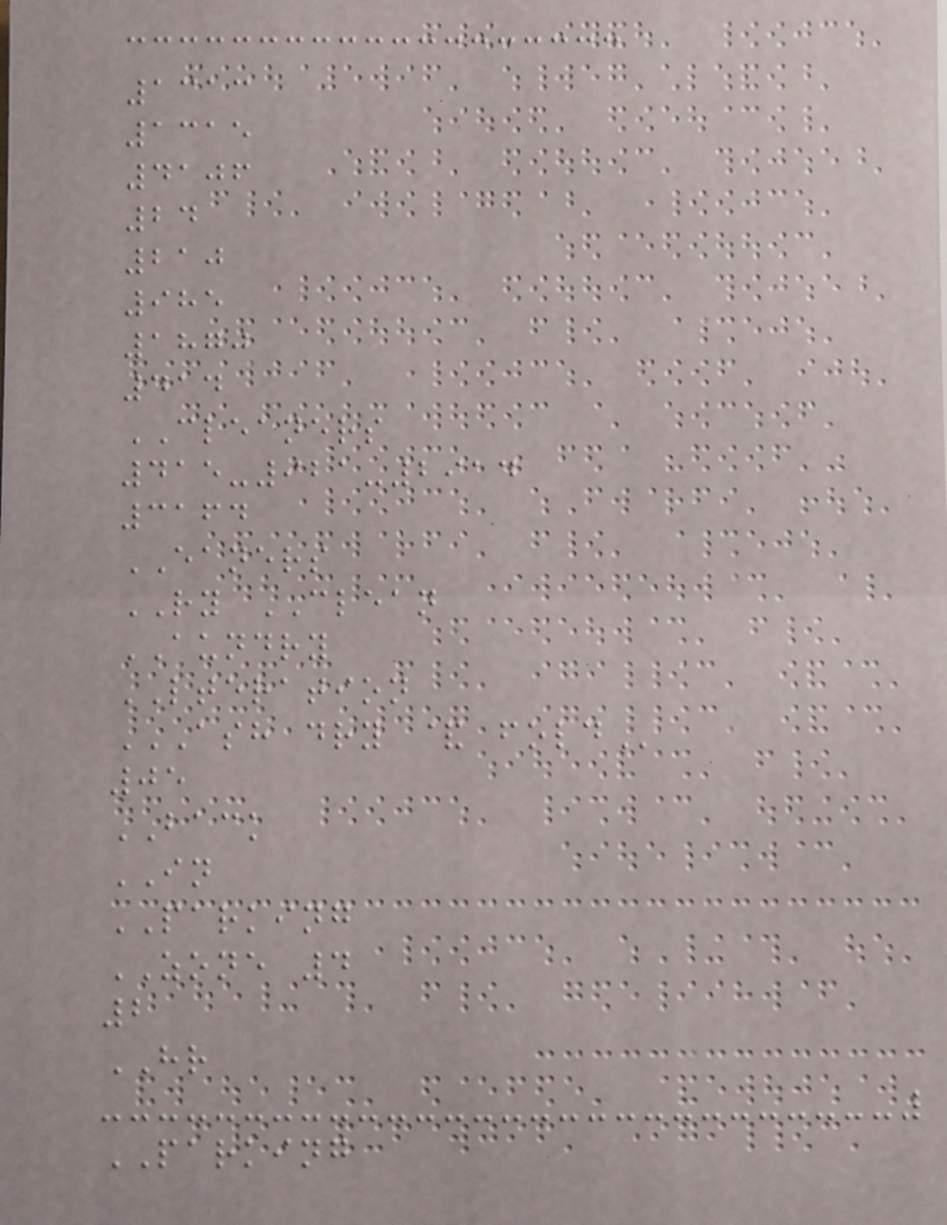1313
1315
4106
24
210
985
1870
414
CLEANERS
415-921-2914
3164
EANERS
RY CLEAN
AUNDRY
LTERATION
ASH DRY & FOLD
05
BACK
IN
PARKING
ZONE 4
2
HR
PARKING
